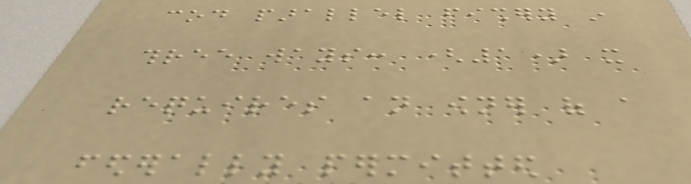cod parallel fishery in
three ways: (1) it
requires an owner of a
federally permitted
